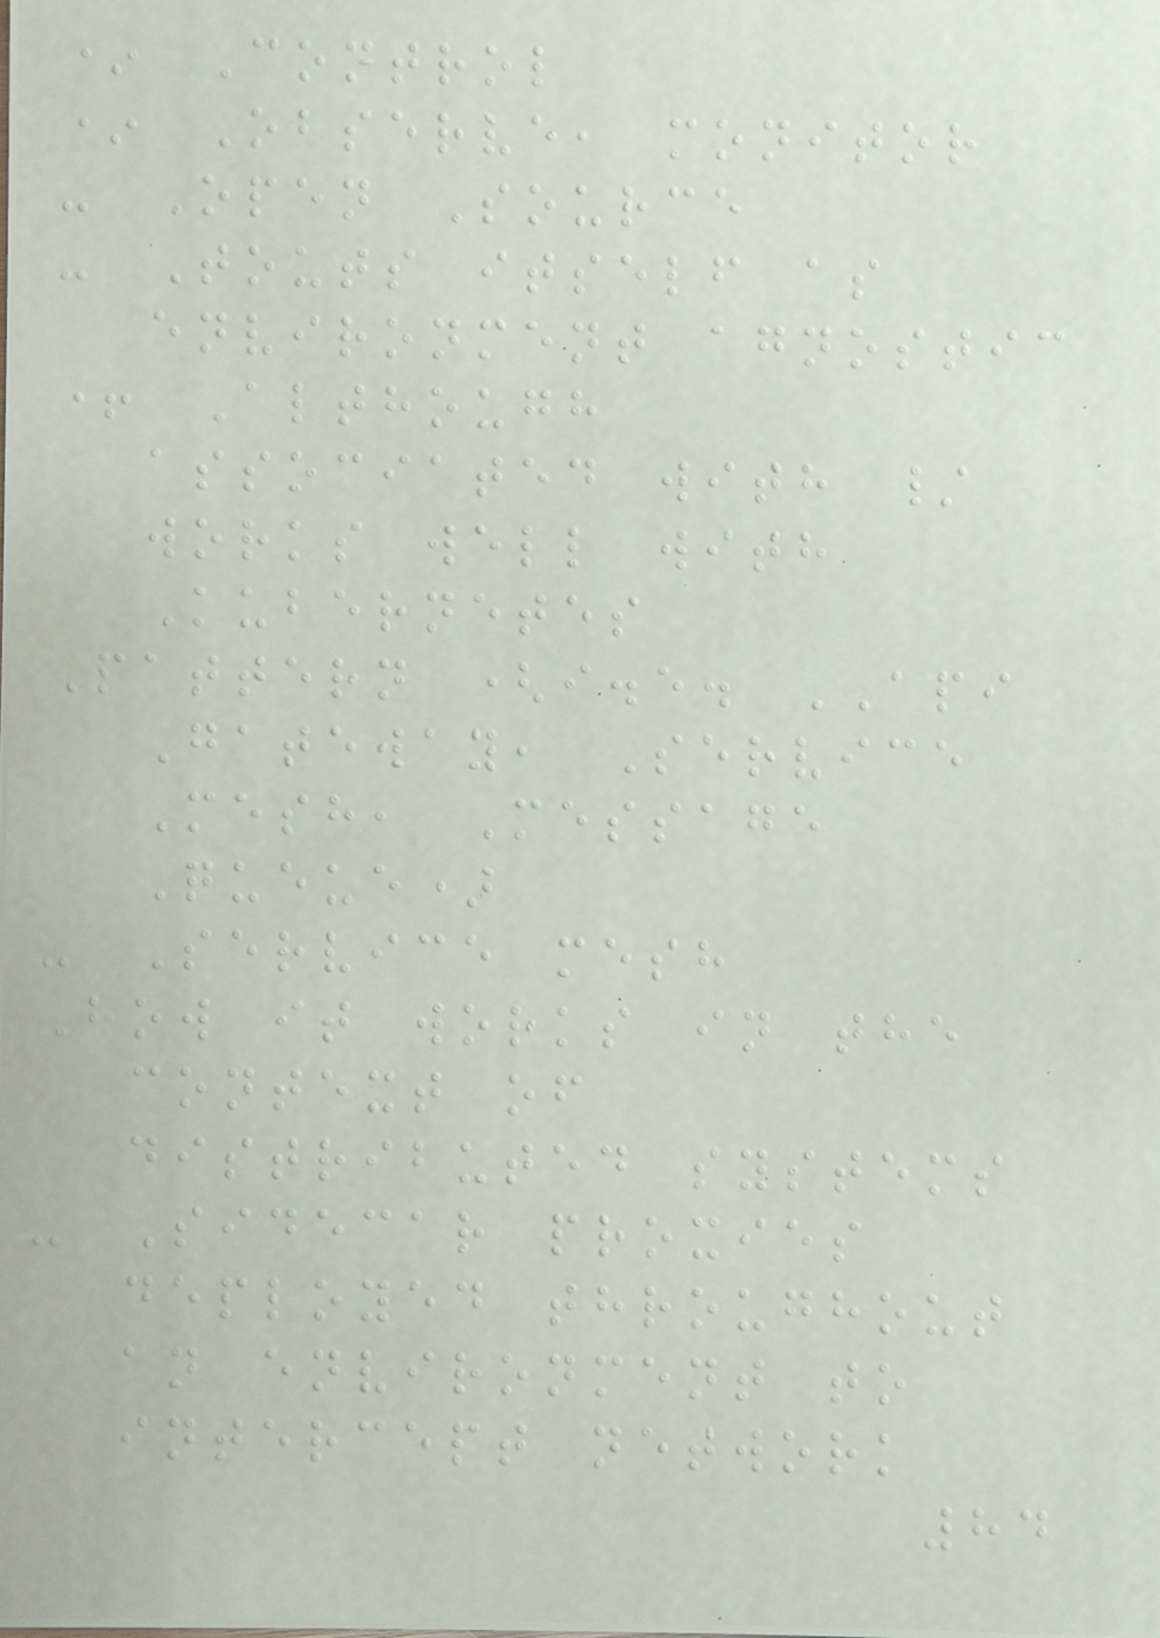* Control
* Observe, monitor
- Open Source
- Touts itself as
environment agnostic
+ Although
associated with /
works well with
Kubernetes
Pattern (i.e. API
Gateway, Service
Mesh, Message
Queue)
- Service mesh
How it works in the
context of
distributed systems
- Sidecar proxies
deployed throughout
an environment to
intercept network
84
